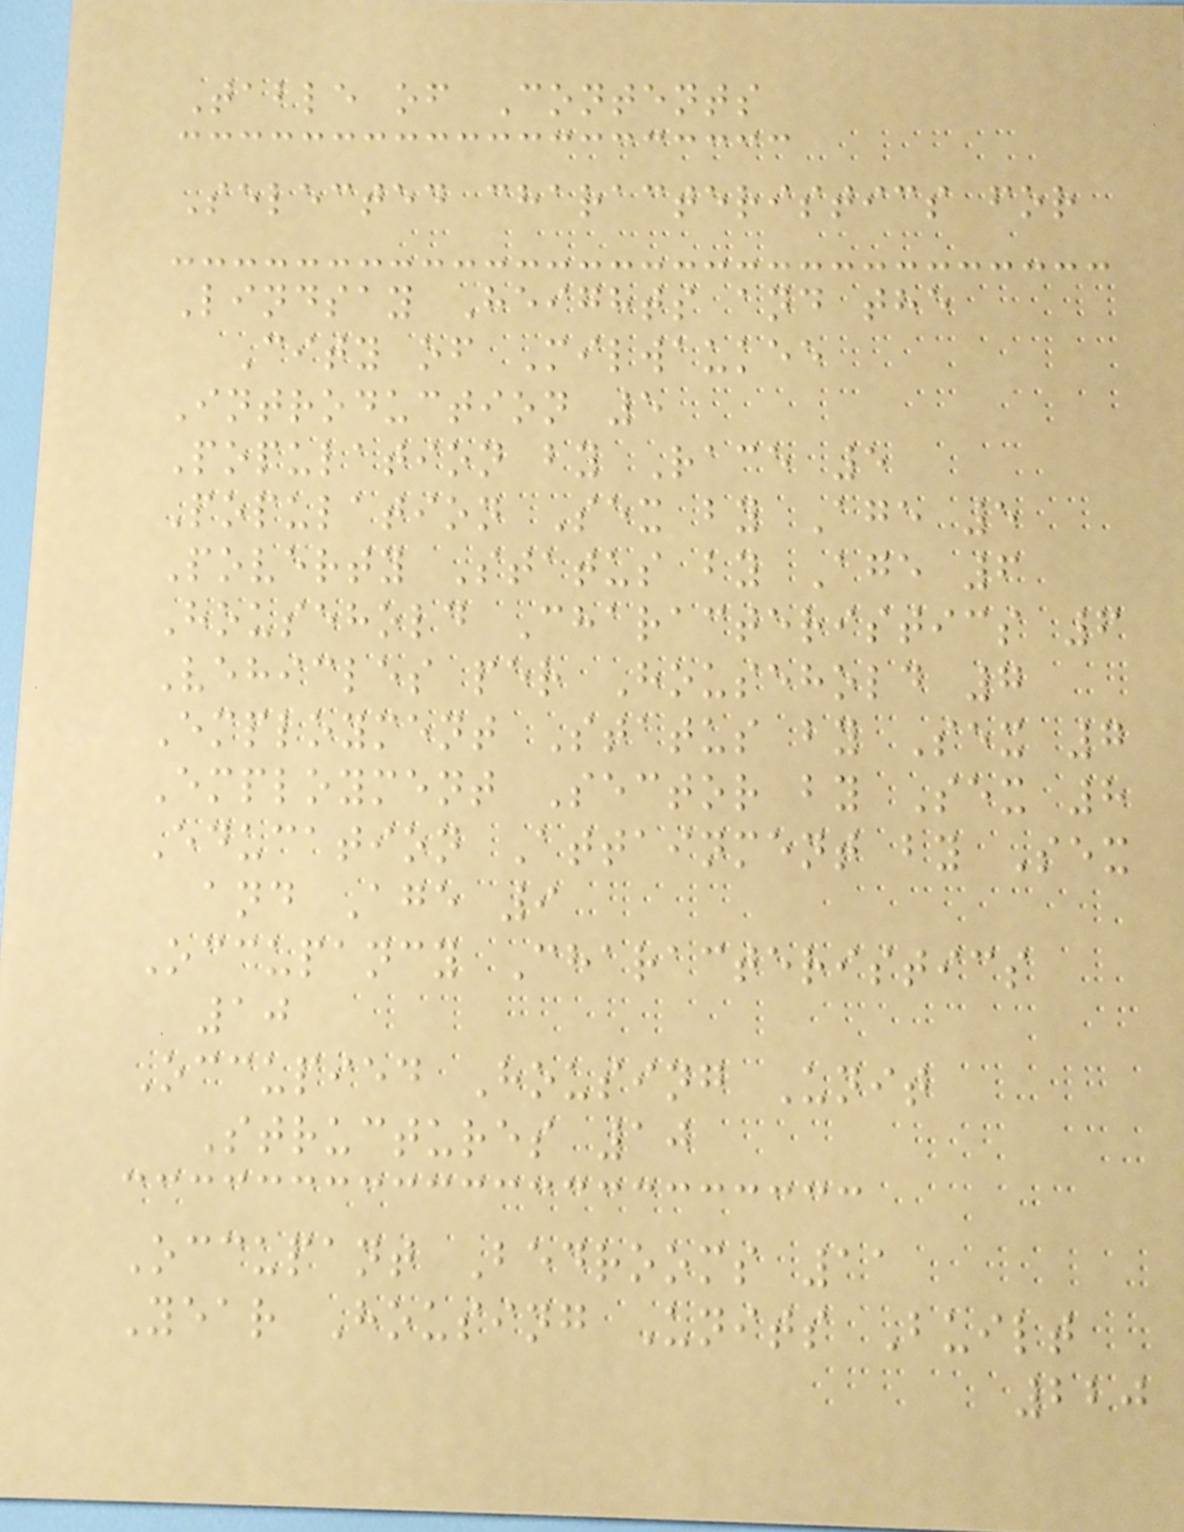Table of Contents
Selected characteristics for
Lindsay Heights and the
City of Milwaukee
Introduction 5
Population by Race 5
Population Sex by Age 5
Poverty Status by Age 6
Household Characteristics 6
Vehicles per Household 7
Employment Status by Sex 7
Employment Sector by Sex 8
Education Attainment by Sex
and Age 9
Occupancy Characteristics
10
Occupied Housing Unit
Structures 10
Occupant Bedrooms 11
Year Housing Units Built
220
